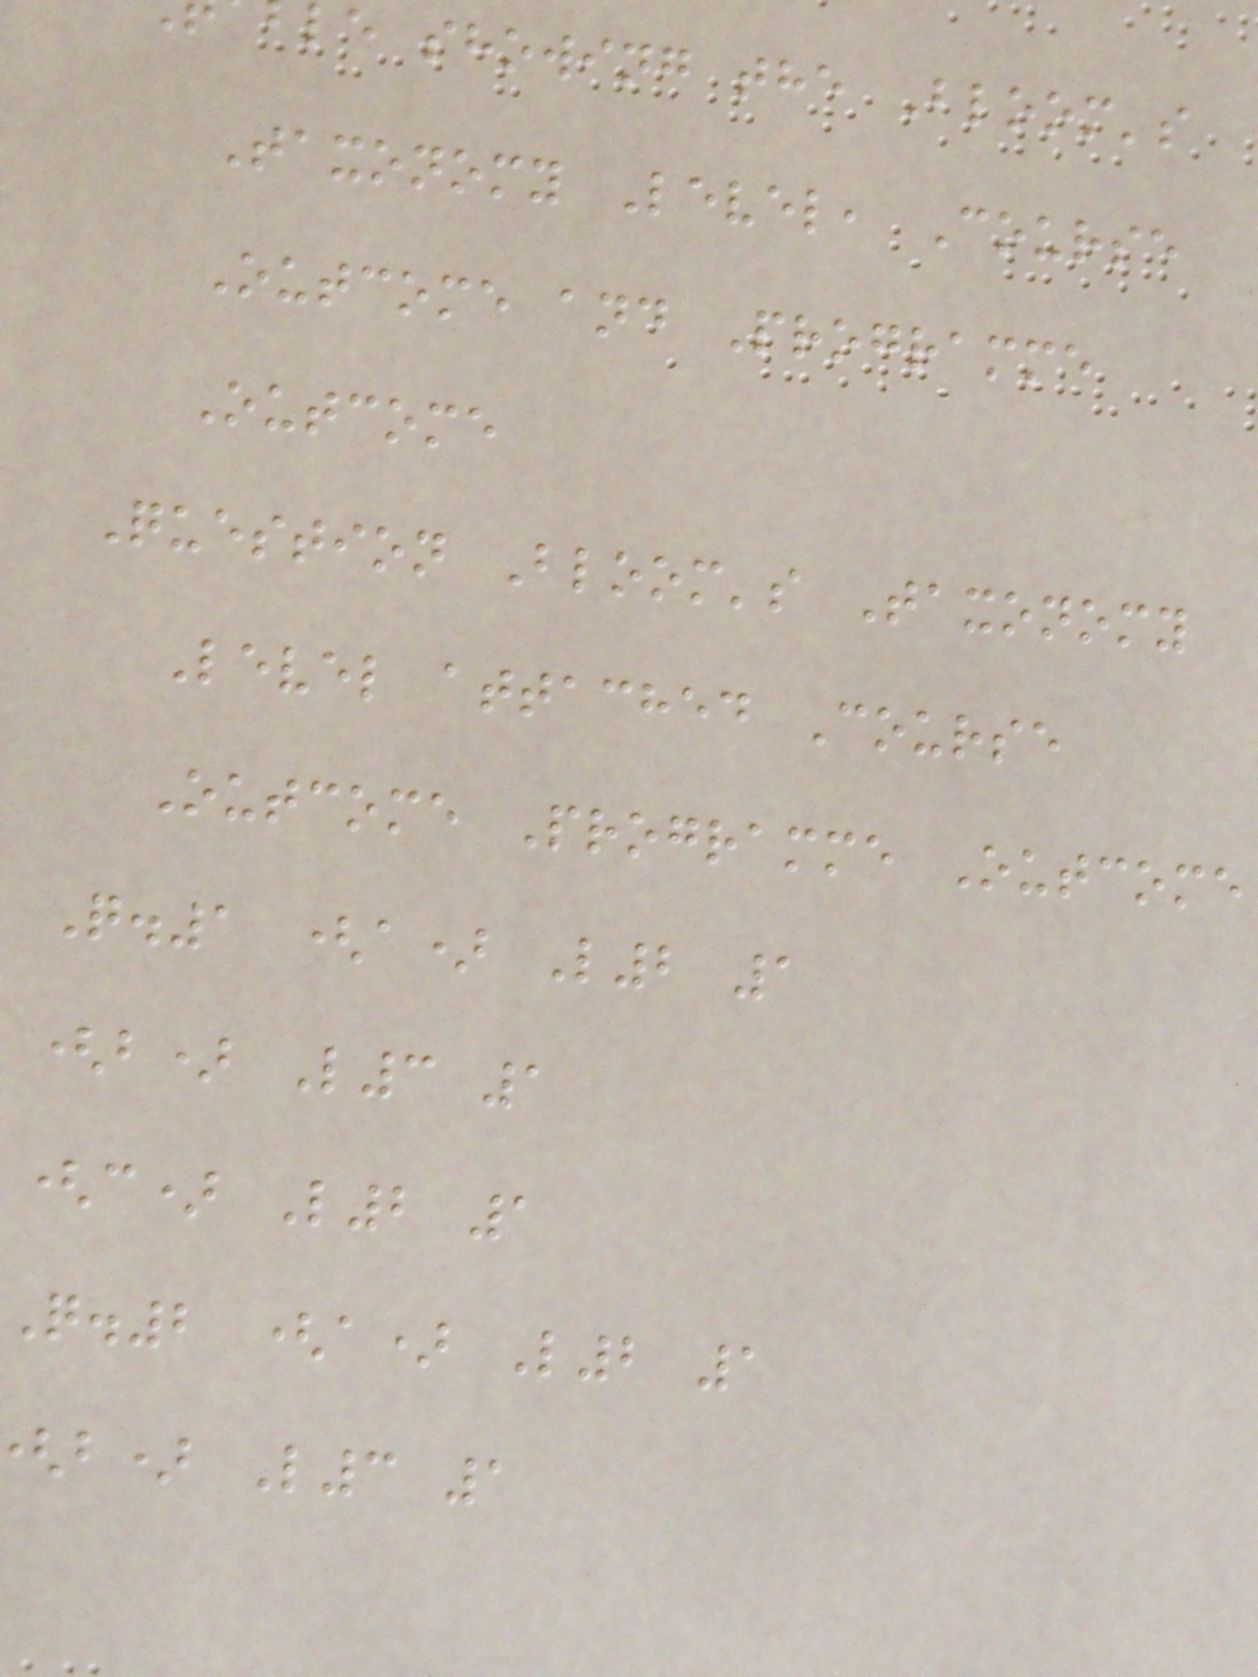le showing the Bloom's
Taxonomy Level, Course
Outcome and Programme
Outcome
Question Bloom's Taxonomy
Level attached Course
Outcome Programme Outcome
Q.1 (a) L2 1
(b) L3 1
(c) L2 1
Q.2 (a) L2 1
b) L3 1
